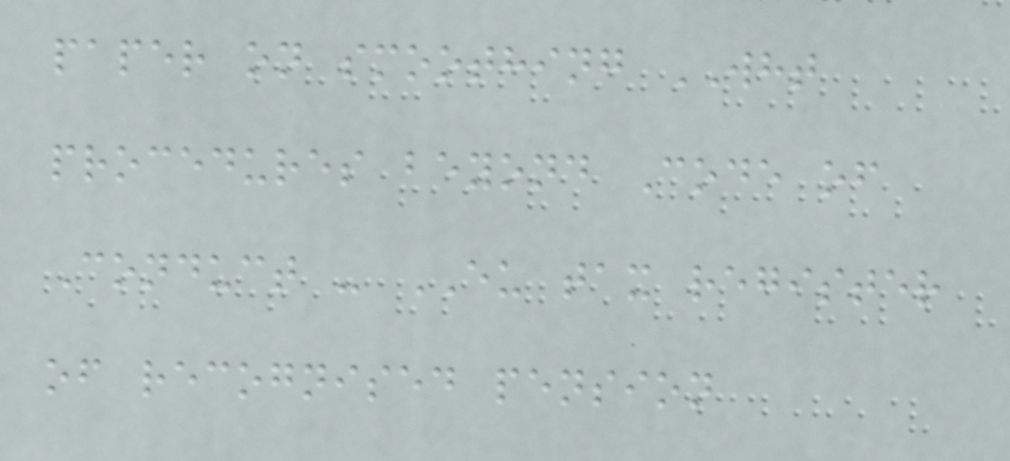paper on smoothing WHT
procedures beyond Code of
Conduct - EU tax register
of recognised pension
